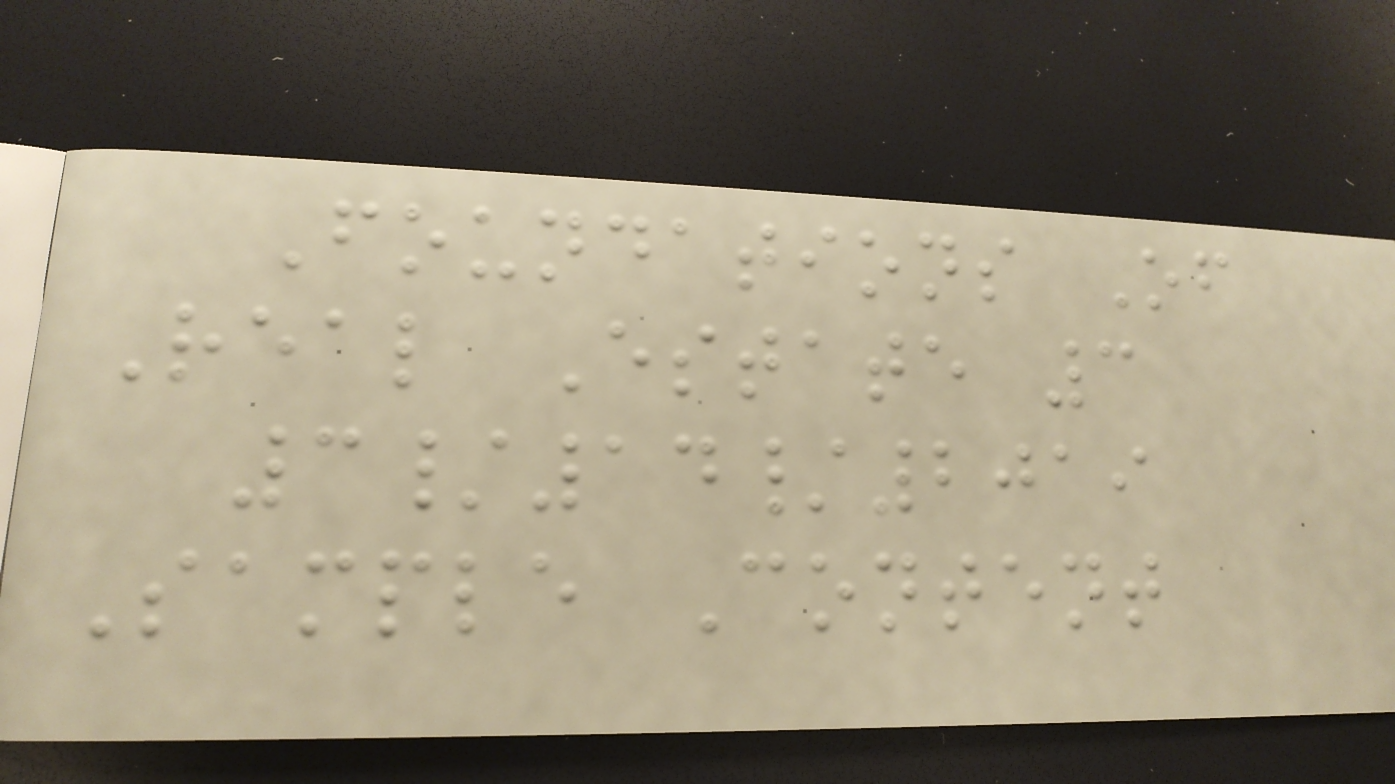Foundations Of
Real Estate 3
3/14/2019
Sample Content
